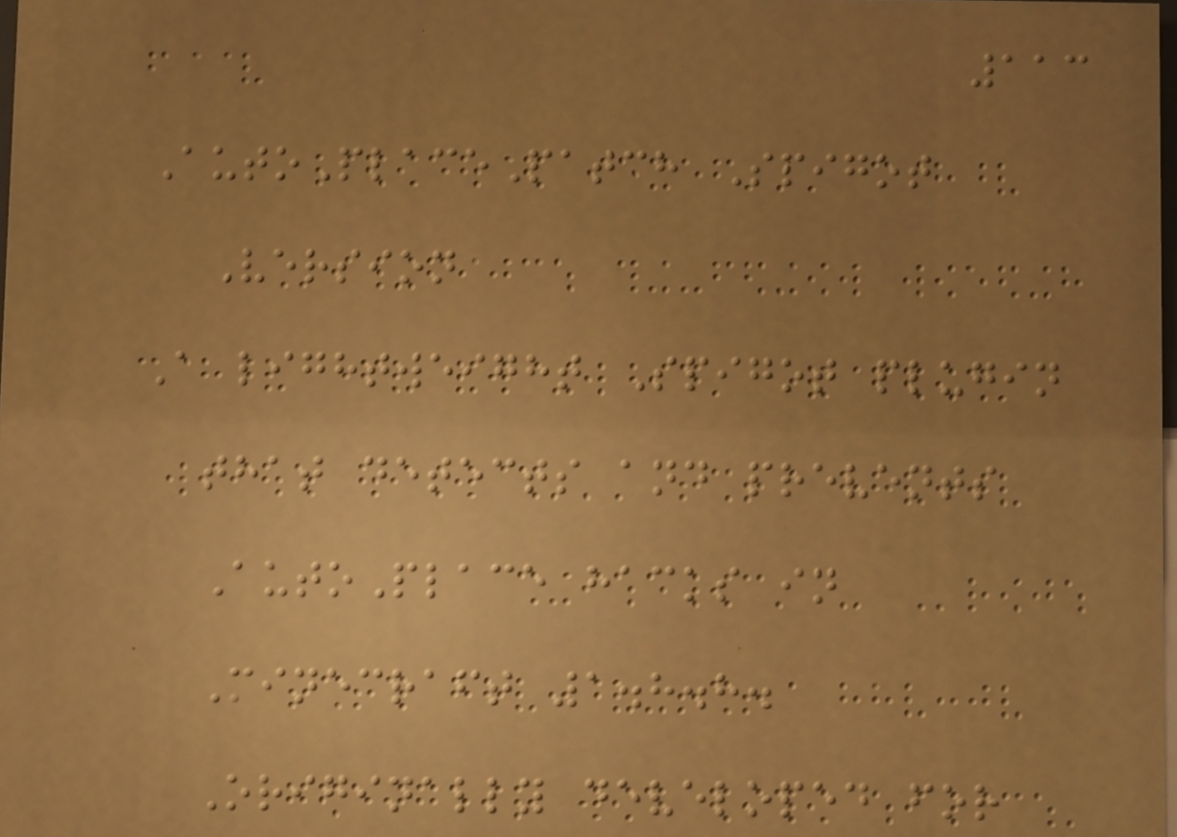113
AutoPlacePatch Spigot
Version
A lightweight Spigot plugin
that detects and prevents
AutoPlace hacks in
Minecraft 1.8.8.
Originally developed for
